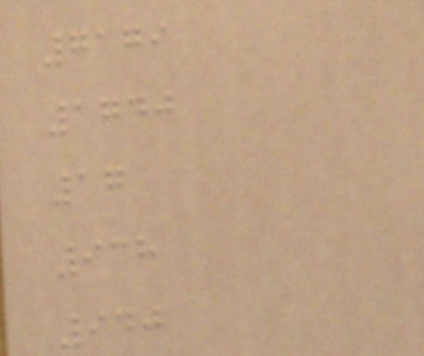7179
1740
17
938
940
